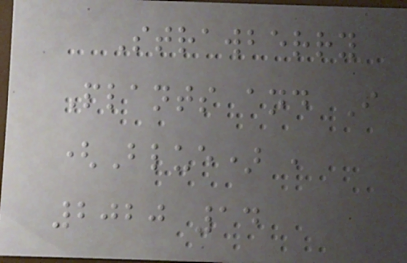Strawberry
Plants and I
(Blue) ,
2020 14
